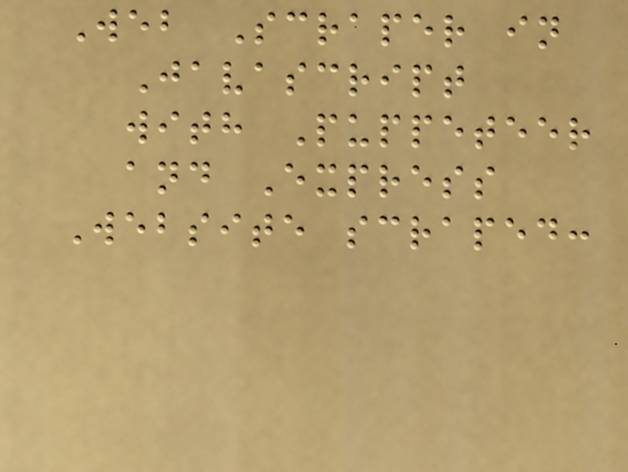Web Scraper in
Javascript
with Puppeteer
and Express
Website scraped:
